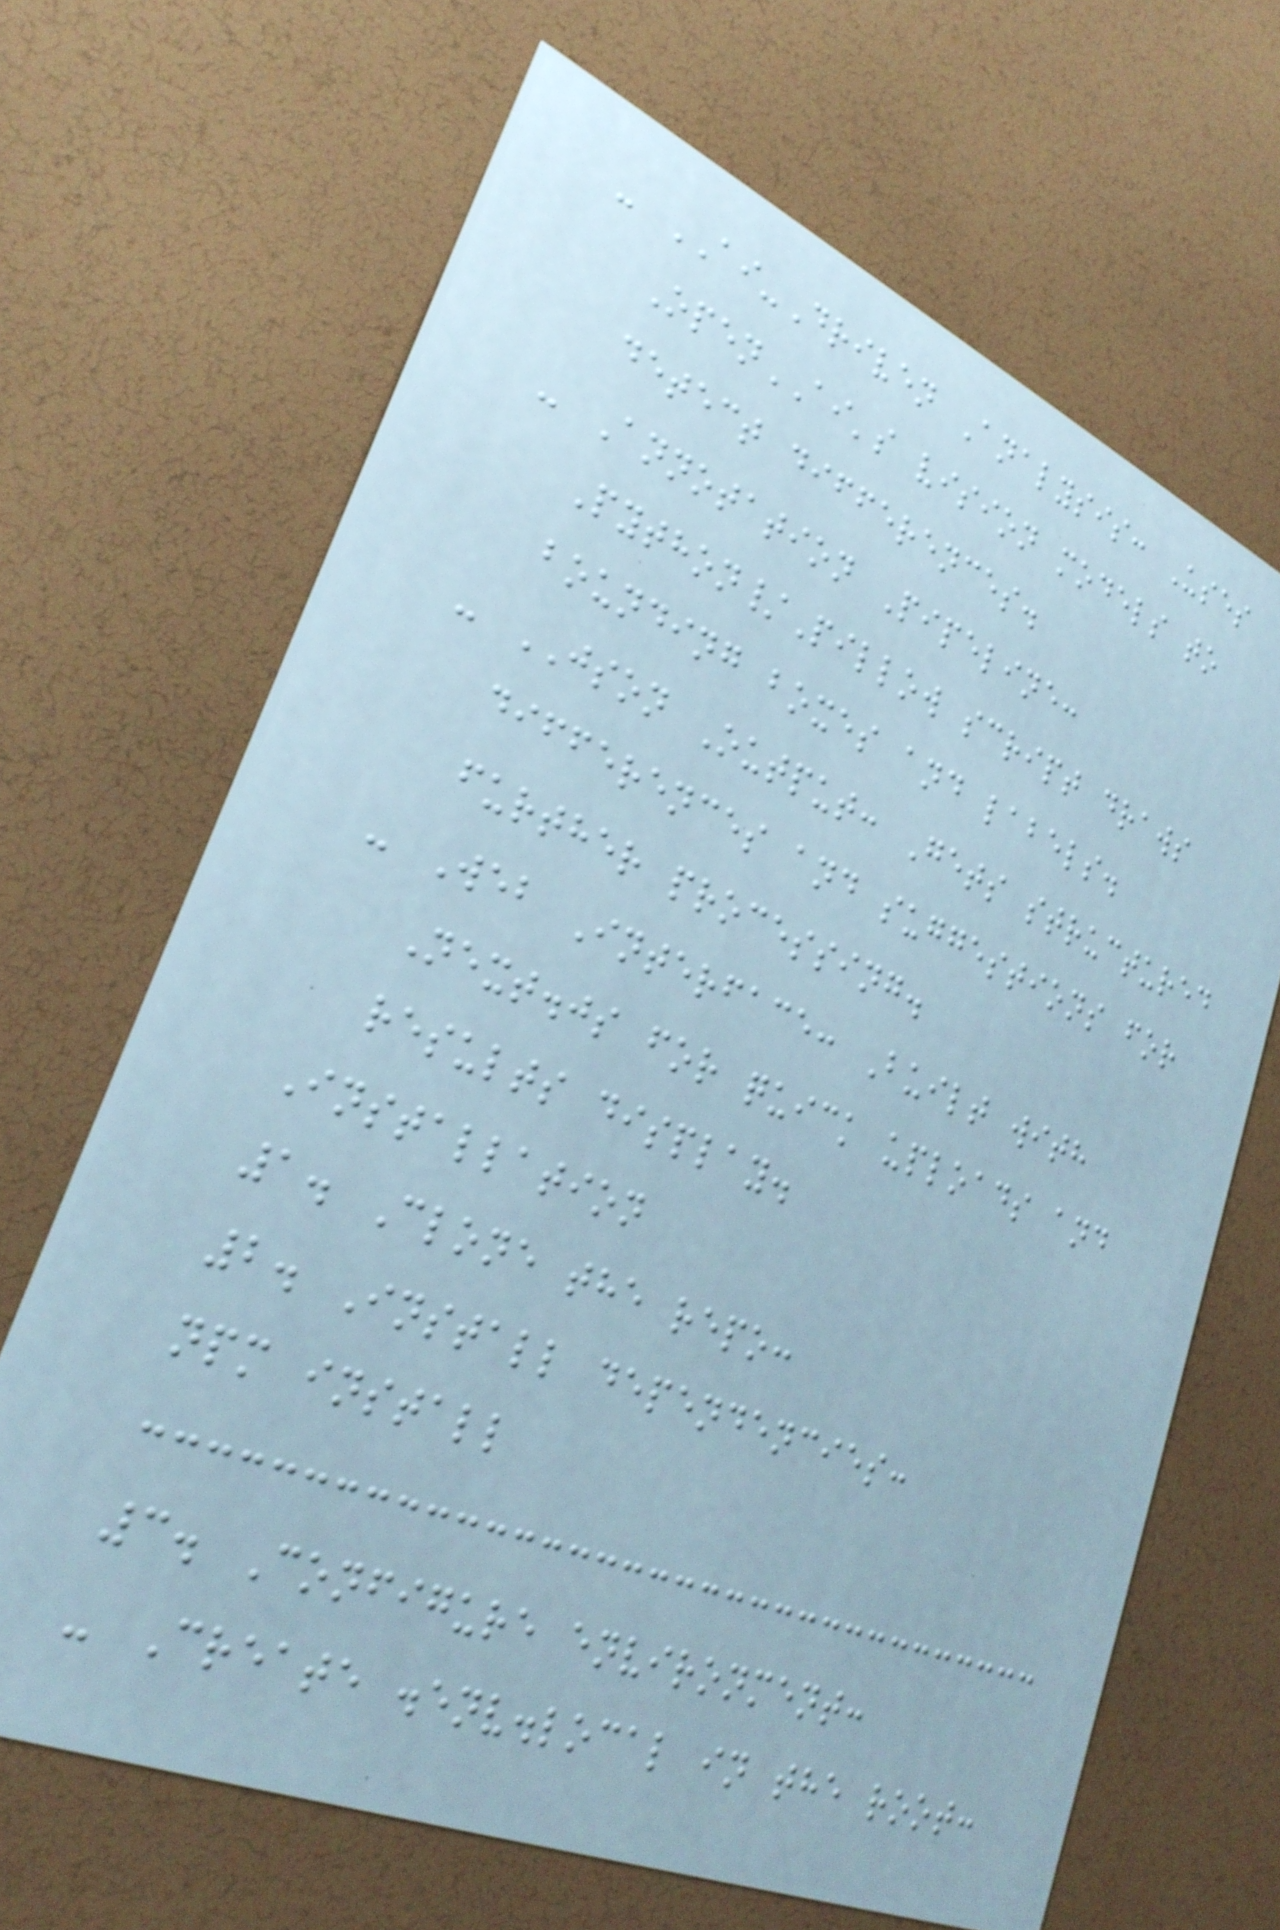- AI-Driven Analysis: Uses
OpenAI's vision models to
detect differences.
- Annotation Pipeline:
Python/Pillow script draws
bounding boxes and labels.
- JSON Output: Gets structured
differences and suggestions for
further processing.
- Web Interface: Built with
Next.js for quick uploads and
results display.
Installation
1. Clone the repo:
2. Install dependencies:
npm install
3. Configure environment:
- Create .env.local in the root:
